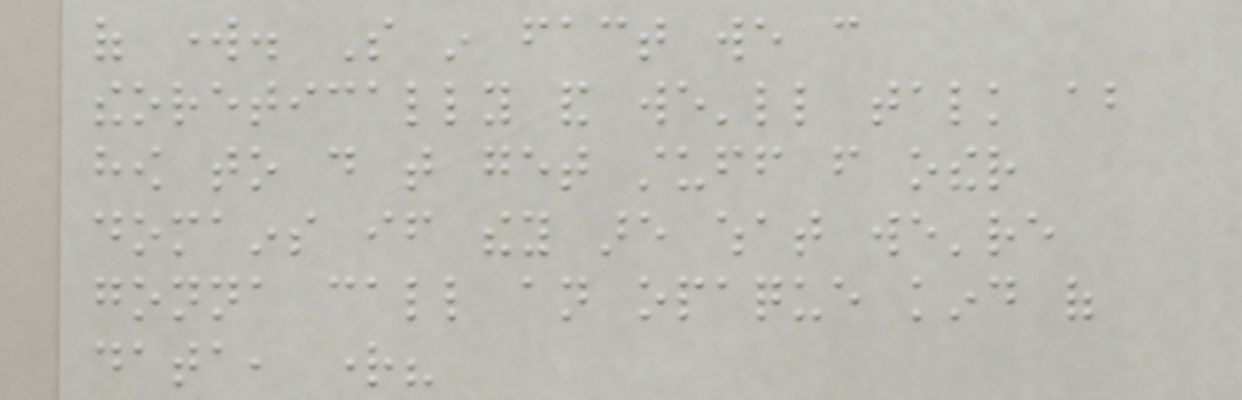of work. So in fact we can
theoretically and we'll talk about
how to do that get stuff from other
domains if they are what we're
gonna call an opaque kind of
data, right?
